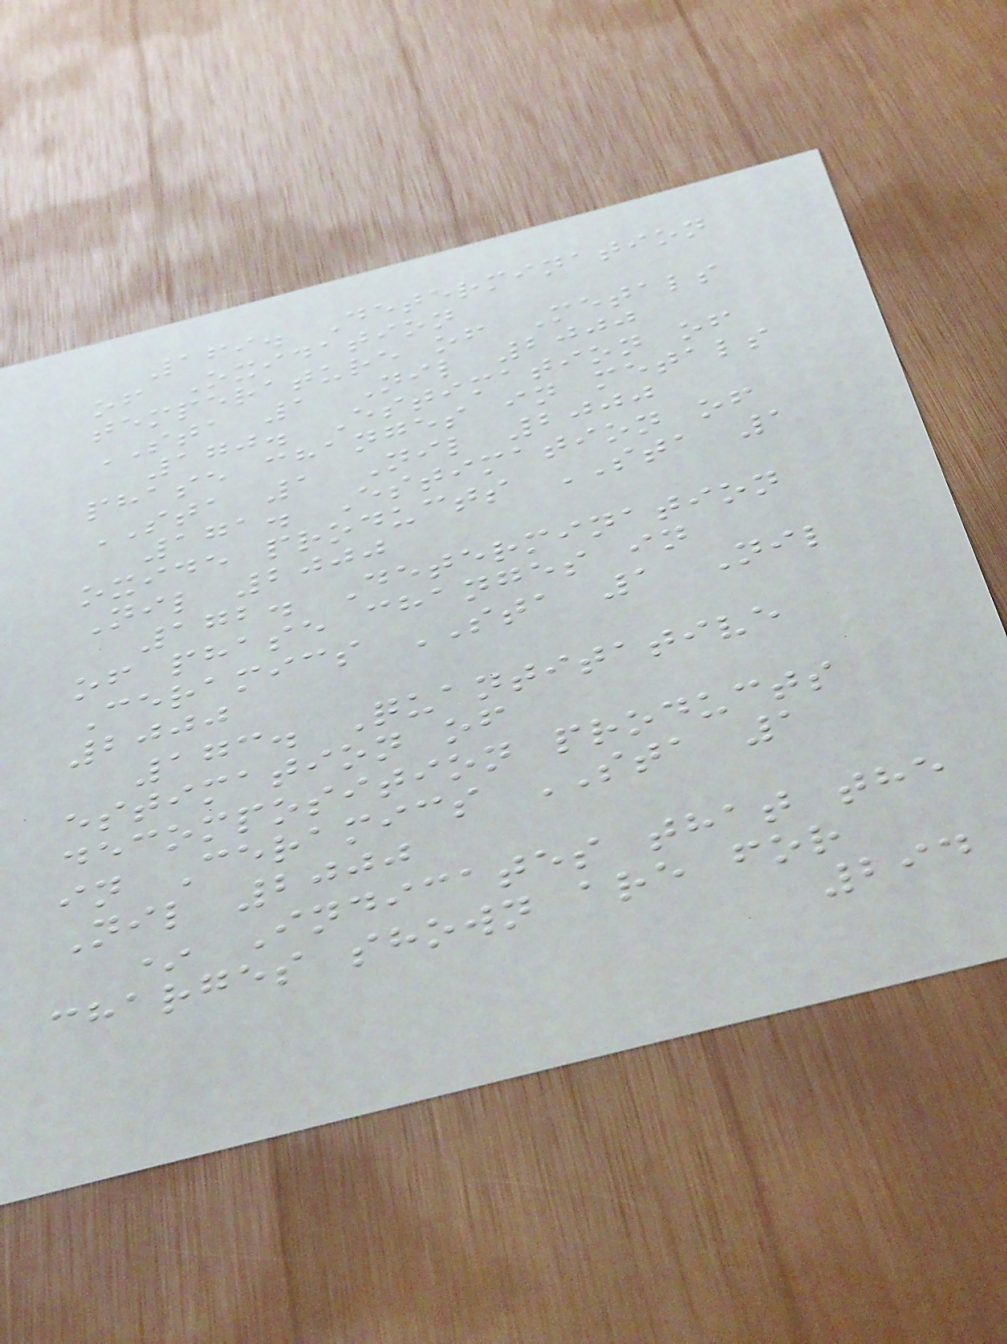169. Determination
of Oxidation
temperature of Metals
STA 1 Nil 2000
170. Estimation of
phase changes in metals
STA 1 Nil 2000
171. Estimation of
oxide products STA 1
Nil 2000
172. Determination
of phase changes in
Ceramics STA 1 Nil
2000
173. Quantitative
estimation of
decomposition products
in Ceramics STA 1
Nil 2000
* Indicates that the
charges shown are for
294
